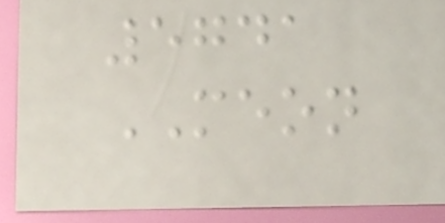5741
MEON
